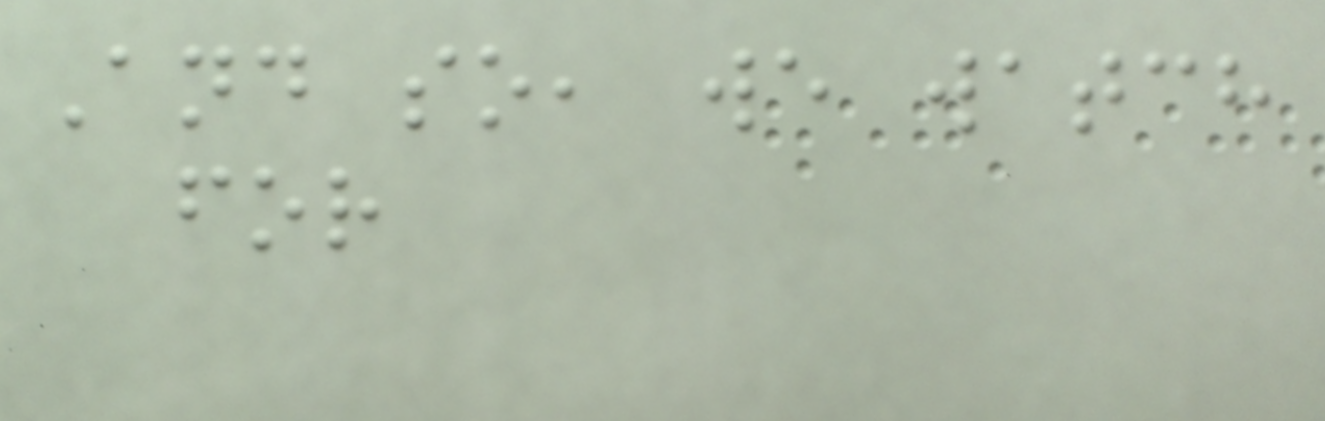And so, we watch
for
